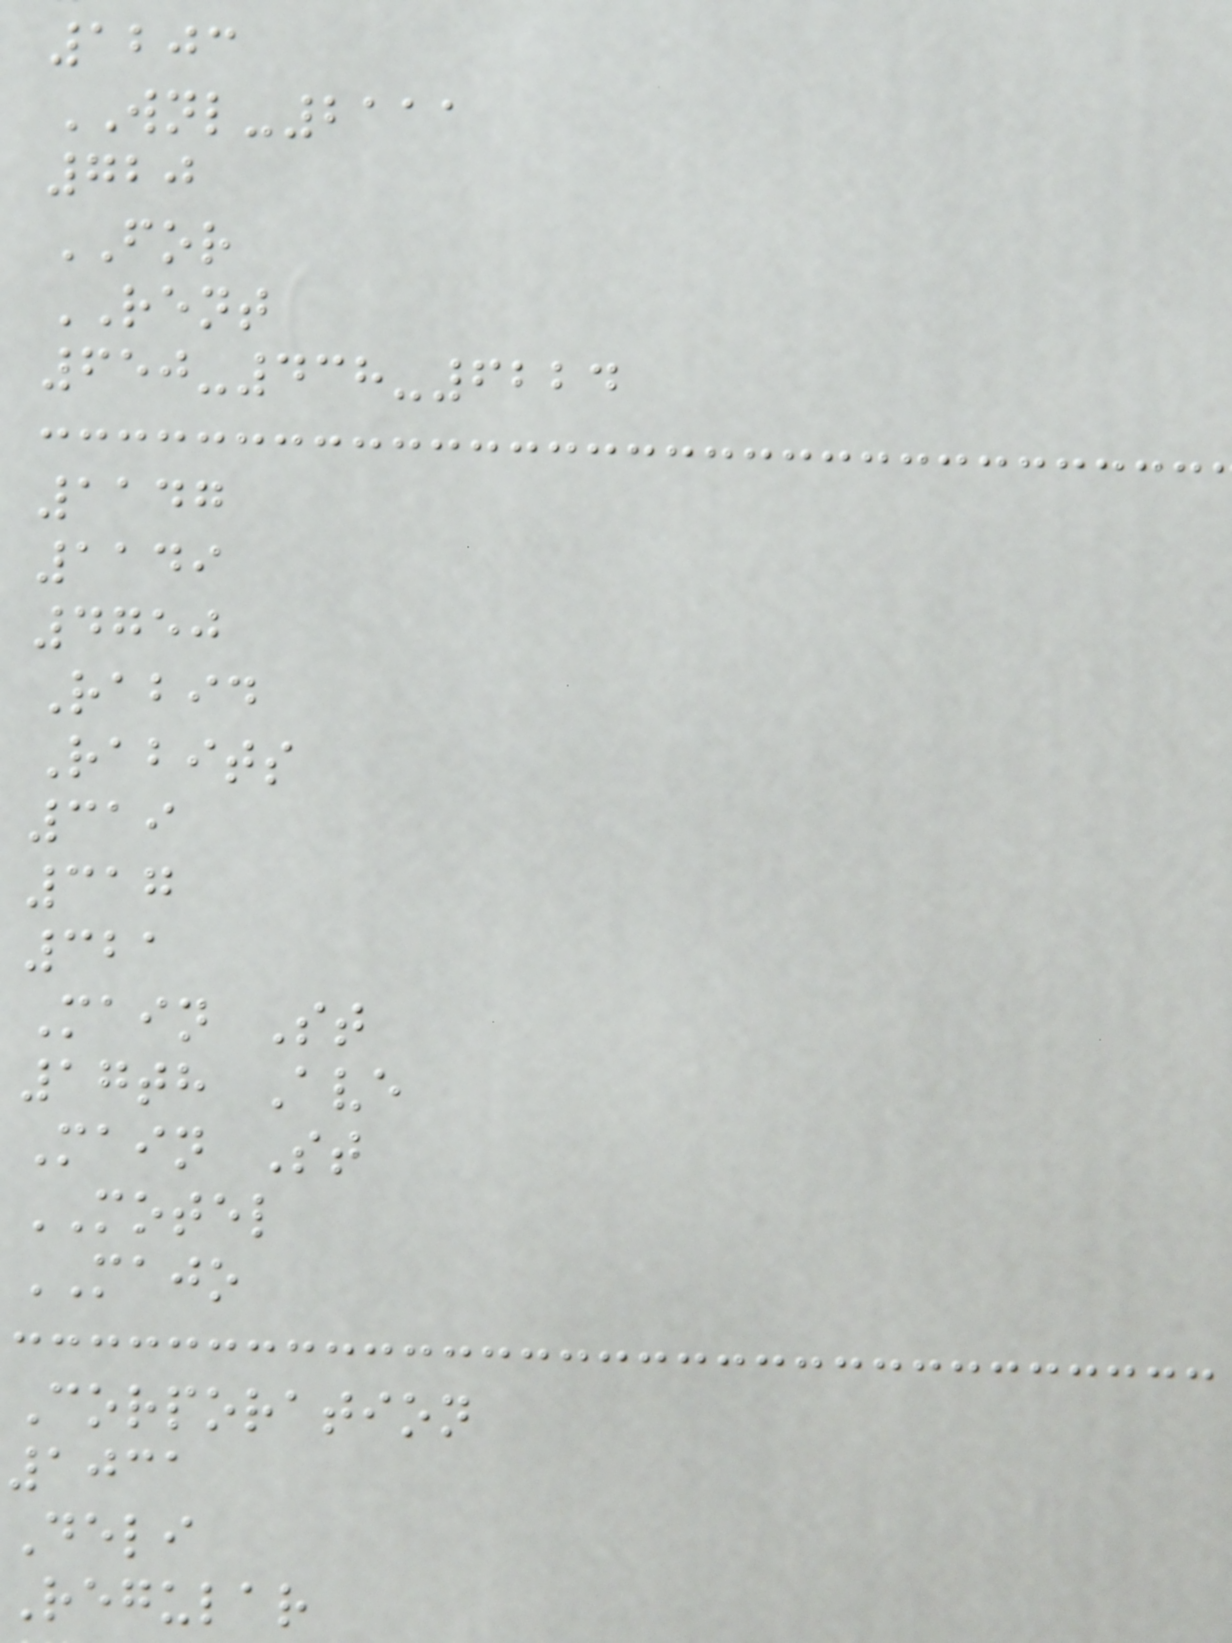1203
WNL-2111
720
FOR
RENT
650-438-6224
1147
1149
4750
Rabid
Rabits
319
317
321
Main St
17th Ave
Main St
MOTEL
MAJO
Corporation
1031
Deli
Regular
